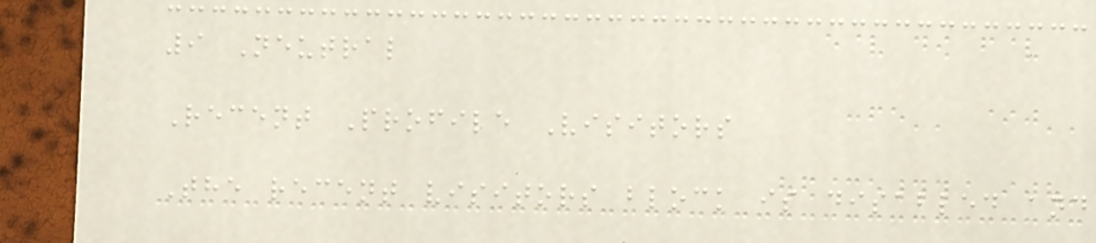9 Neutral
Recent Profile Visitors
The recent visitors block is disabled and
